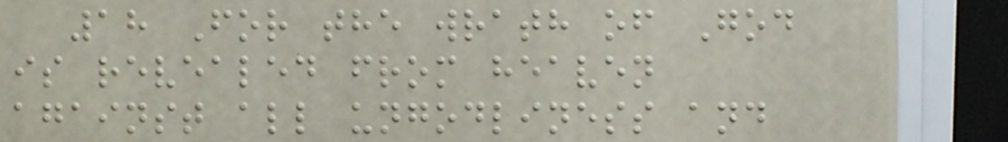18 For the wrath of God
is revealed from heaven
against all ungodliness and
